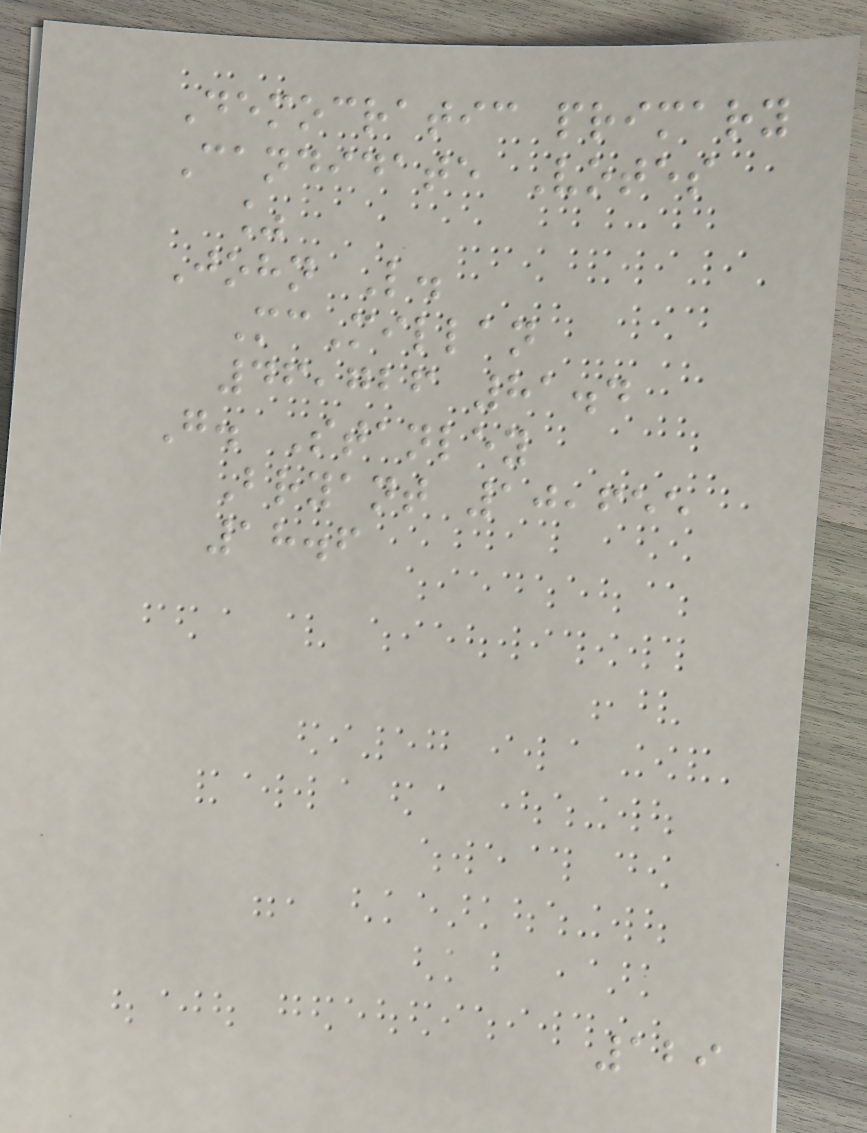Democratic primary
Candidate Votes
%
John L.
McMillan
46,726 81.4
G. Stanley
Bryant 10,655
18.6
129
